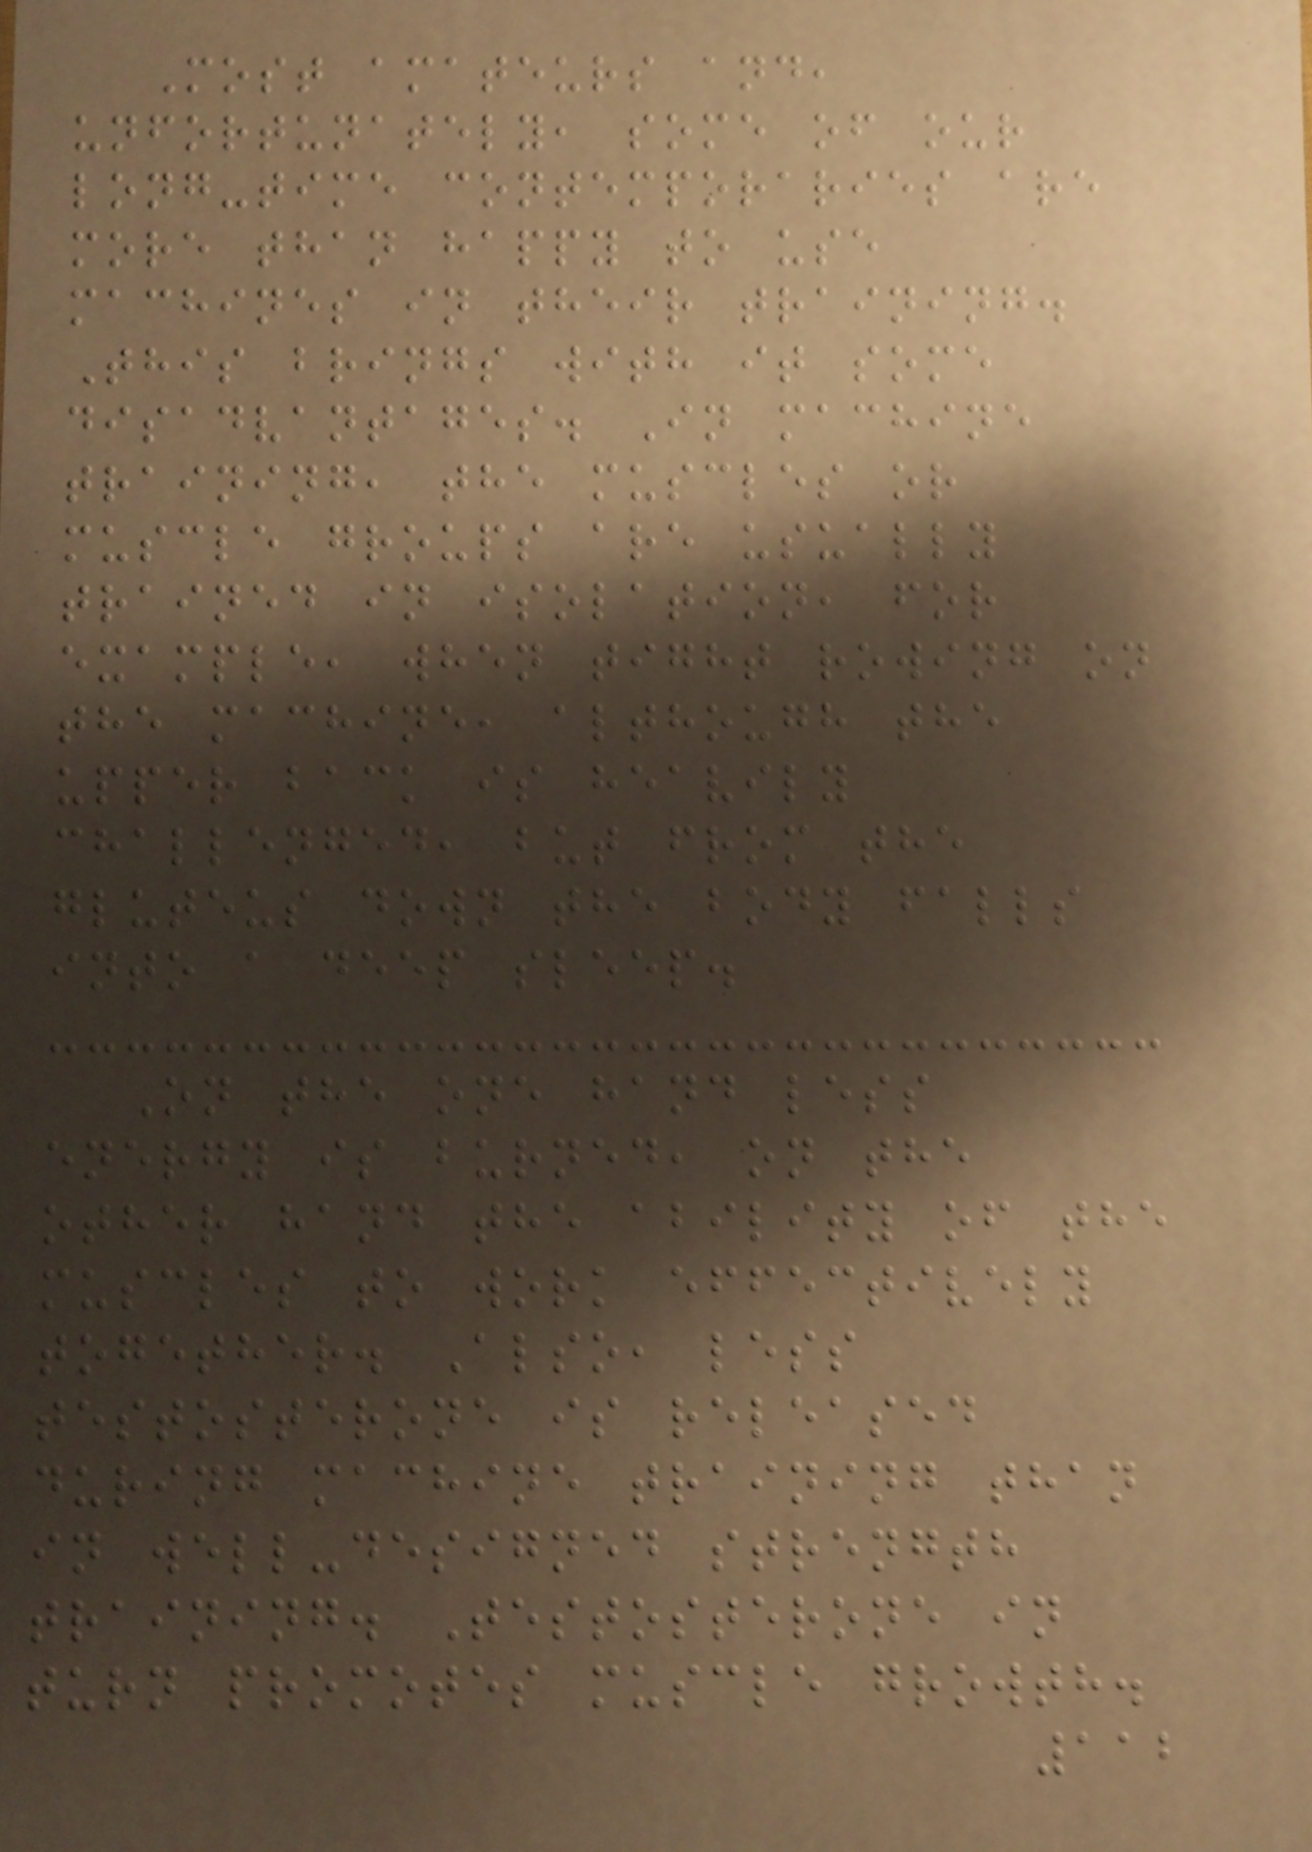Most amateurs and,
unfortunately, some of our
long-time contemporaries are
more than happy to use
machines in their training.
This brings with it some
disadvantages. In machine
training, the muscles or
muscle groups are usually
trained in isolation, for
example, when tight rowing on
the machine, although the
upper back is heavily
challenged, but from the
gluteus down the body falls
into a deep sleep.
On the one hand less
energy is burned, on the
other hand the ability of the
muscles to work effectively
together. Also, less
testosterone is released
during machine training than
in well-designed strength
training. Testosterone in
turn promotes muscle growth.
112
